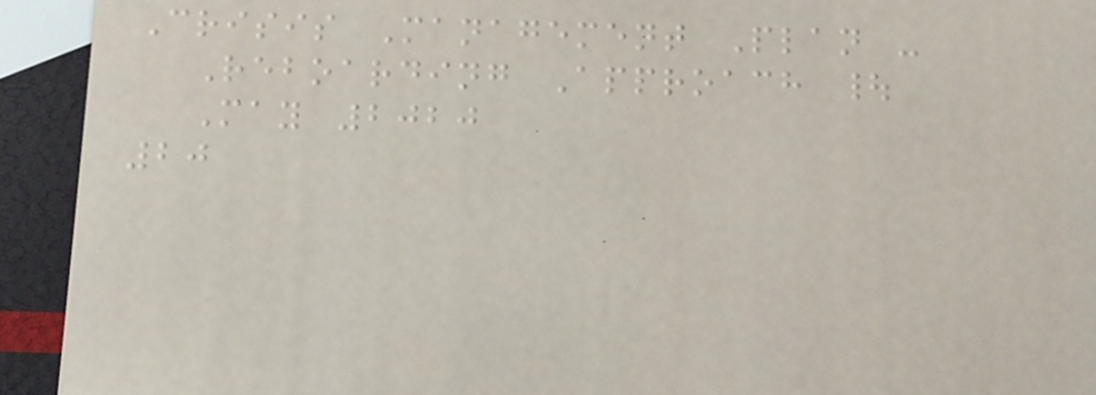Crisis Management Plan -
Reboarding Approach |
May 2020
20
